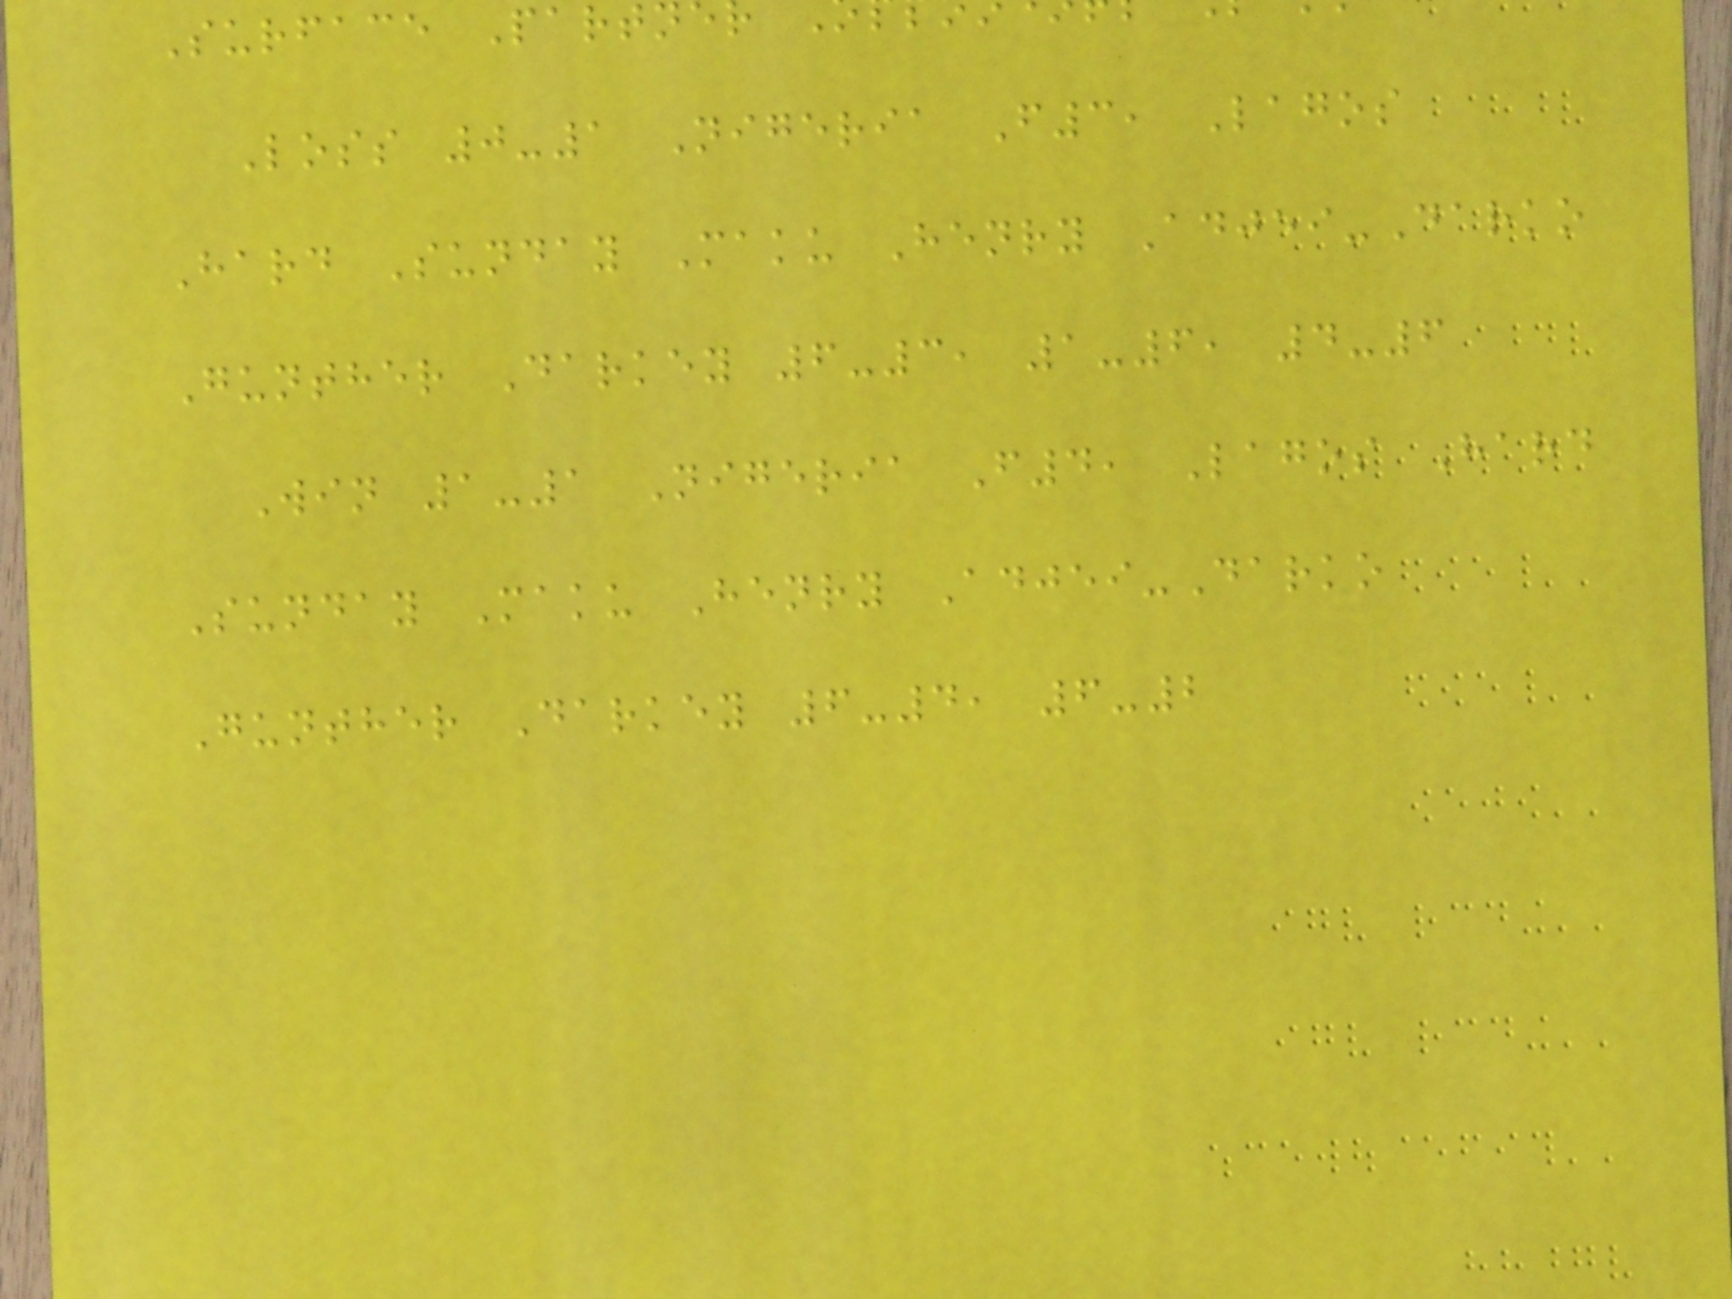Surface Partn
Loss 0-1 Nigeria F3, Lagos
Hard Sunday Maku Henry Adjei-Darko
Gunther Darkey 6-3, 1-6, 4-6
Win 1-1 Nigeria F4, Lagos Hard
Sunday Maku Henry Adjei-Darko
Gunther Darkey 6-4, 6-2
